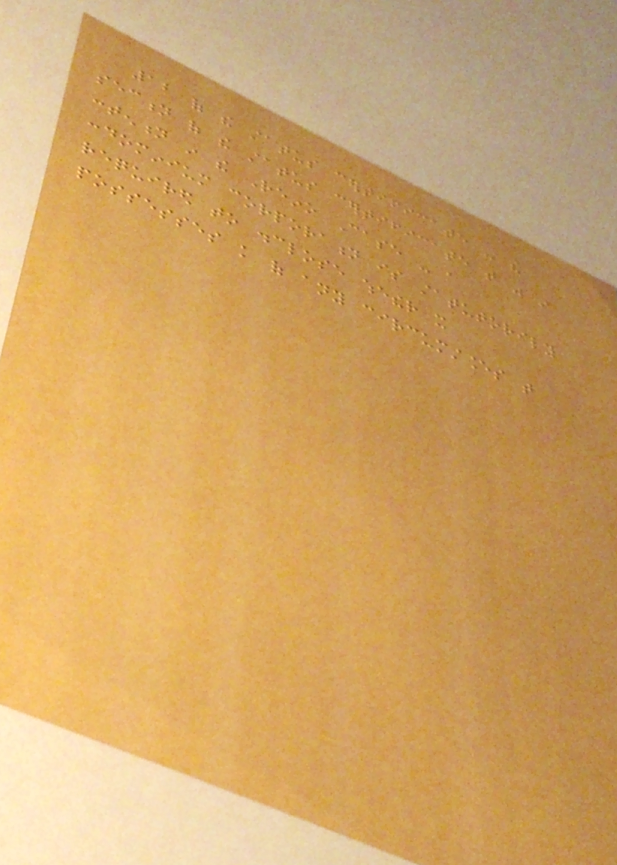12 of the status certificate - the
section of the status certificate that was in
contention in the Reino Case - a
condominium corporation is statutorily
required to disclose whether it
possesses knowledge of any circumstances that
